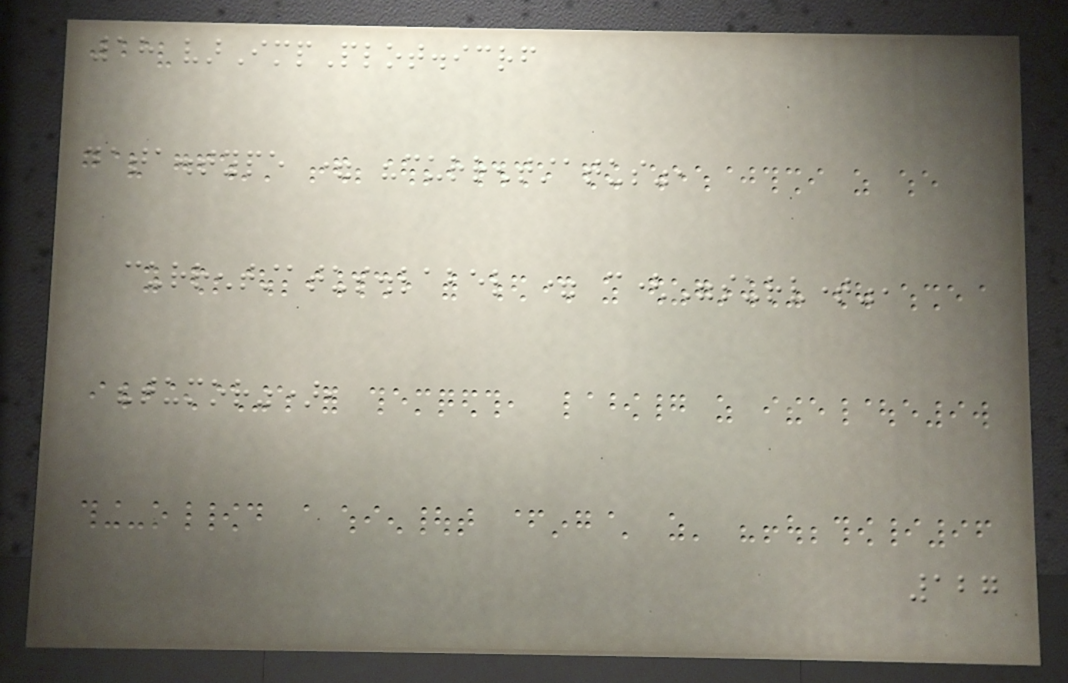18 varImpPlot.icrf
data.type = "currentstatus",
currentstatus.label = c("survtime",
"tumor"),
127
